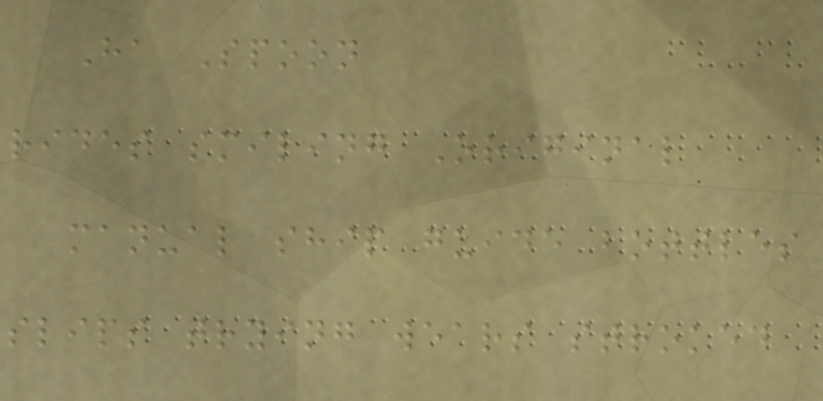Ha Spoon
rides smiling Original
manual ship guide bottles
slips trying wears stroked
